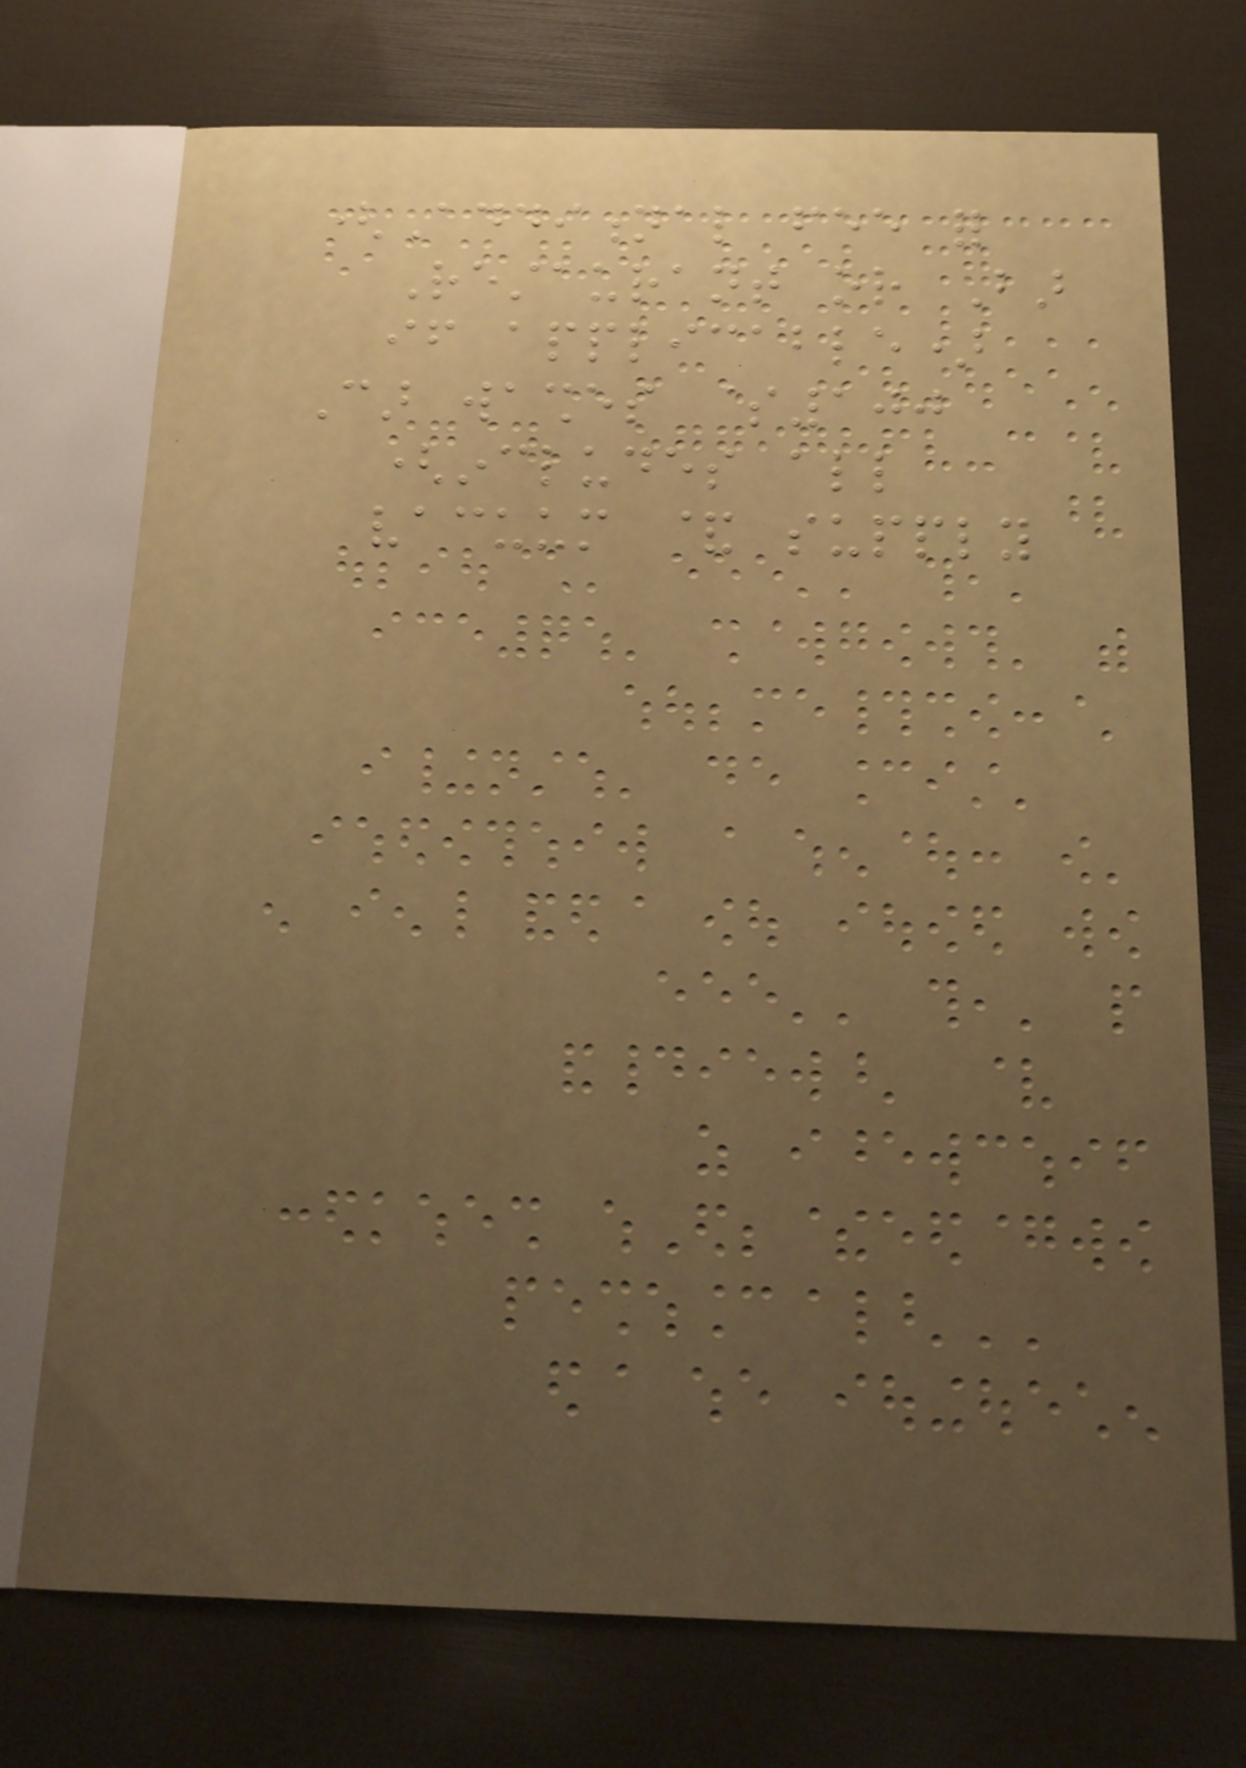(Additional fee for
Restaurant or Bar
if applicable)
Car washes $100
(includes all
vacuum & supply
